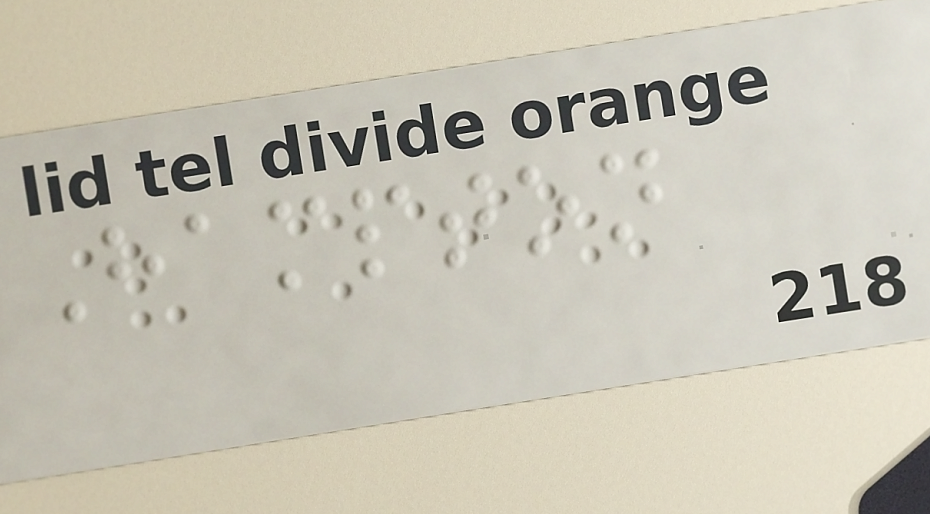Hampton
